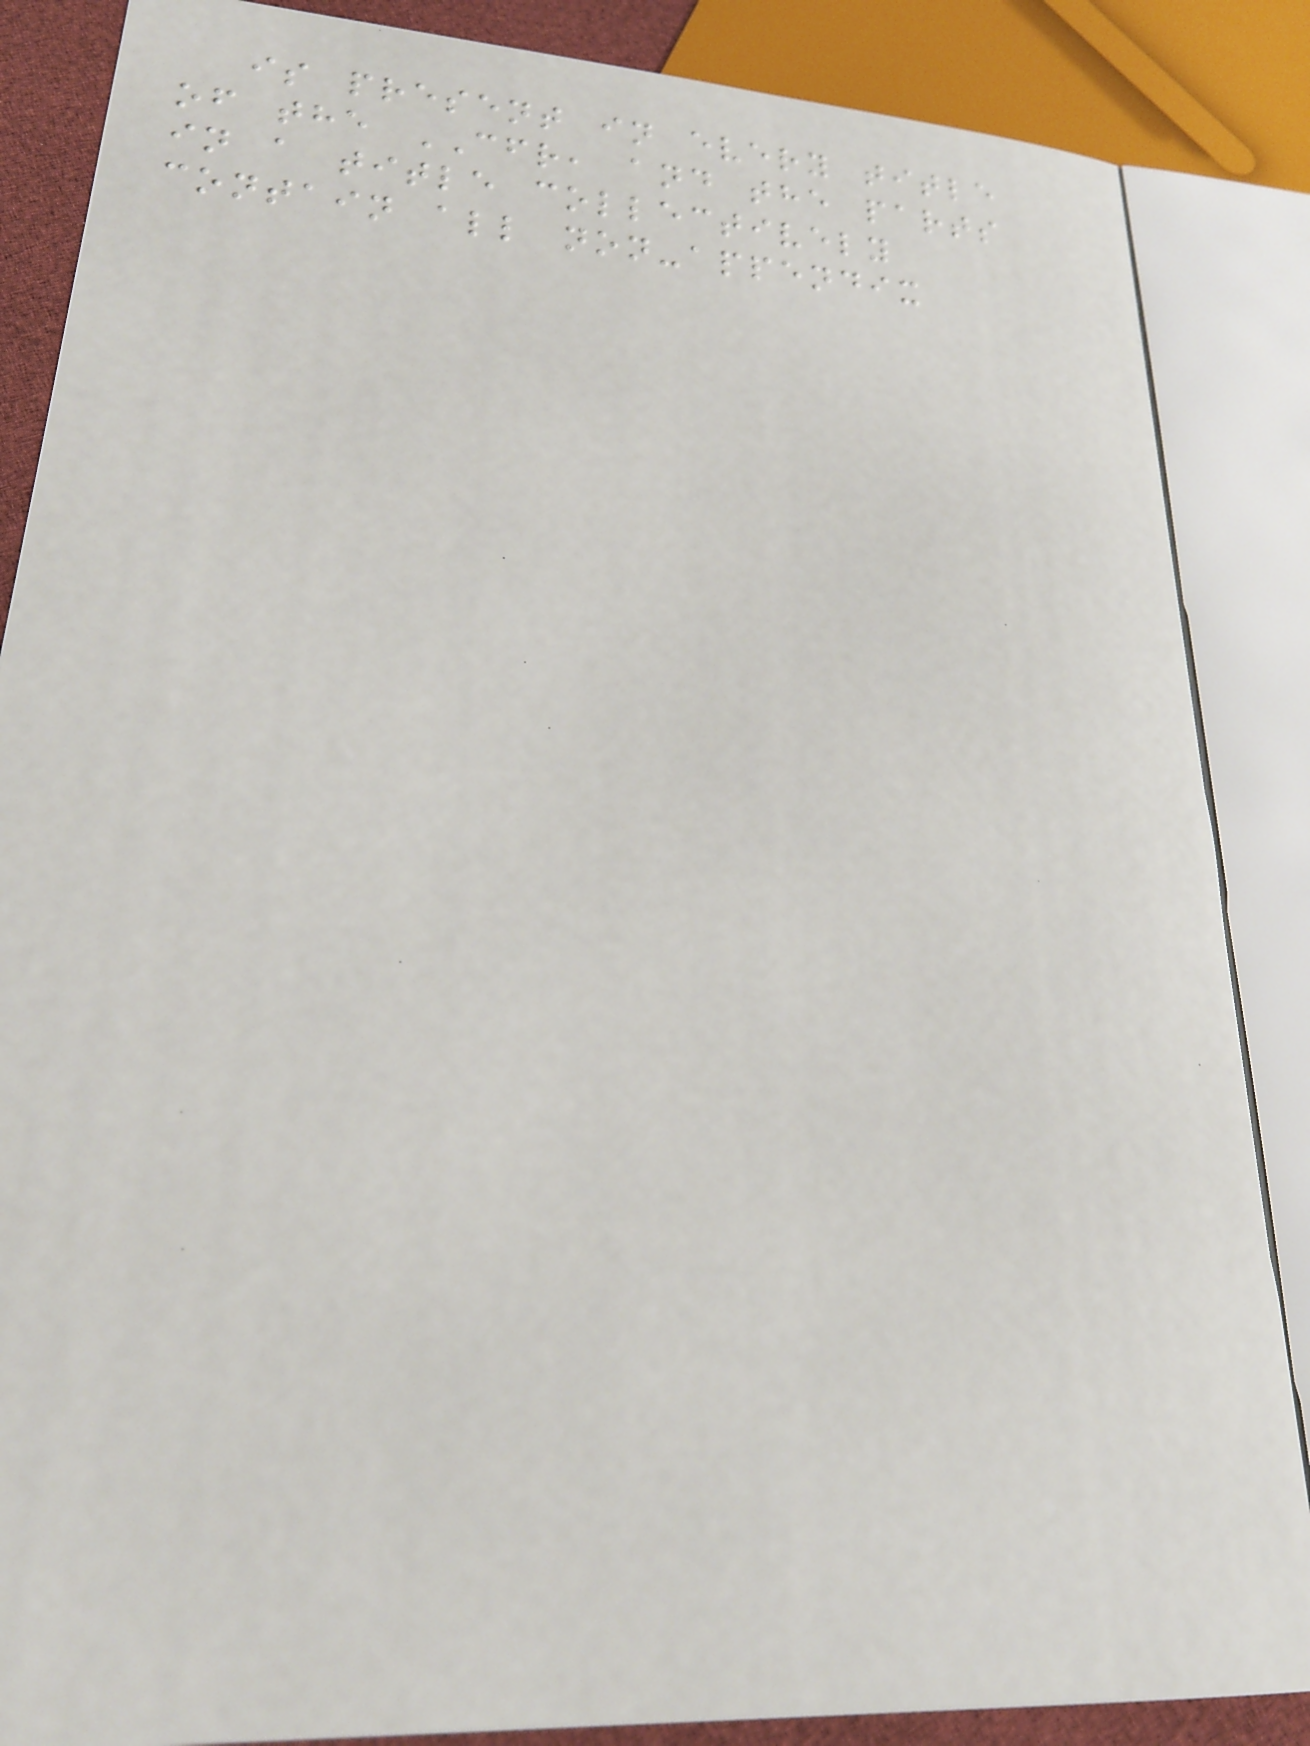is present in every title
of the CFR, and the parts
in a title collectively
contain all non-appendix
